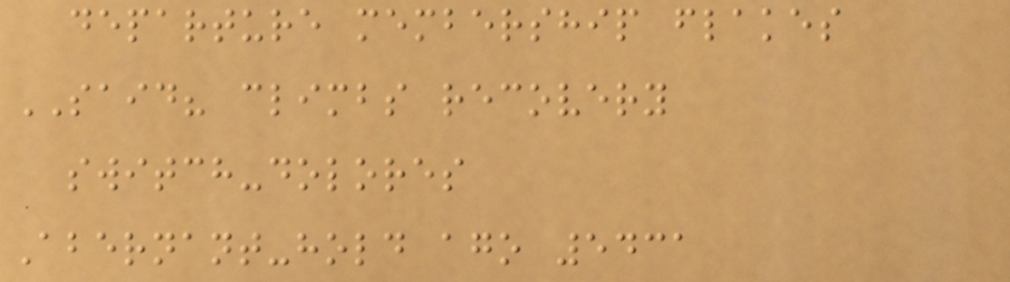departure membership flakes
SAID? climbs recovery
switch-dolores
Abernant-hold ago 5431
